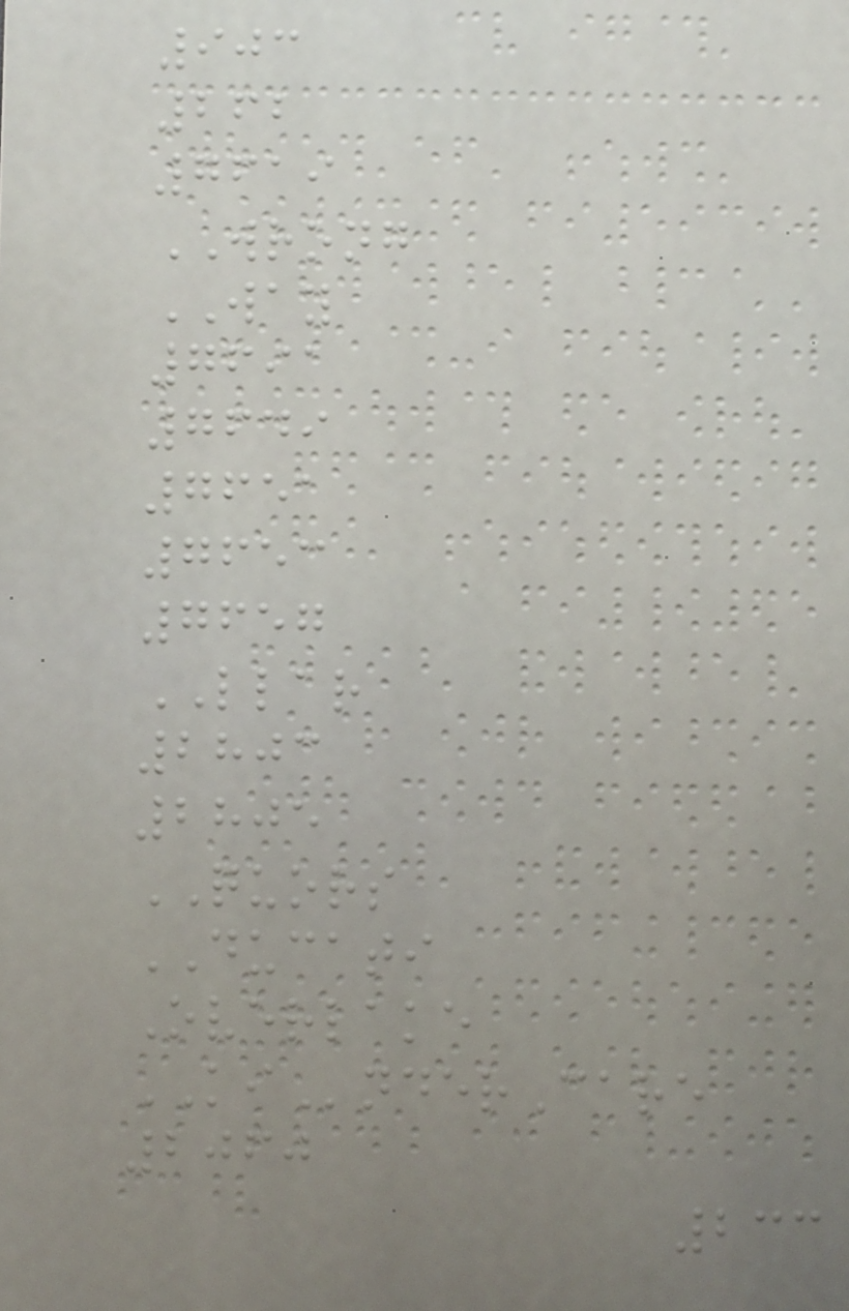903
262
7619
WRONG
WAY
7691
7649
7651
7653
7657
LLAR
2803
2805
QUORS
DUCATI
Overlake
KInderCare
2060
233
